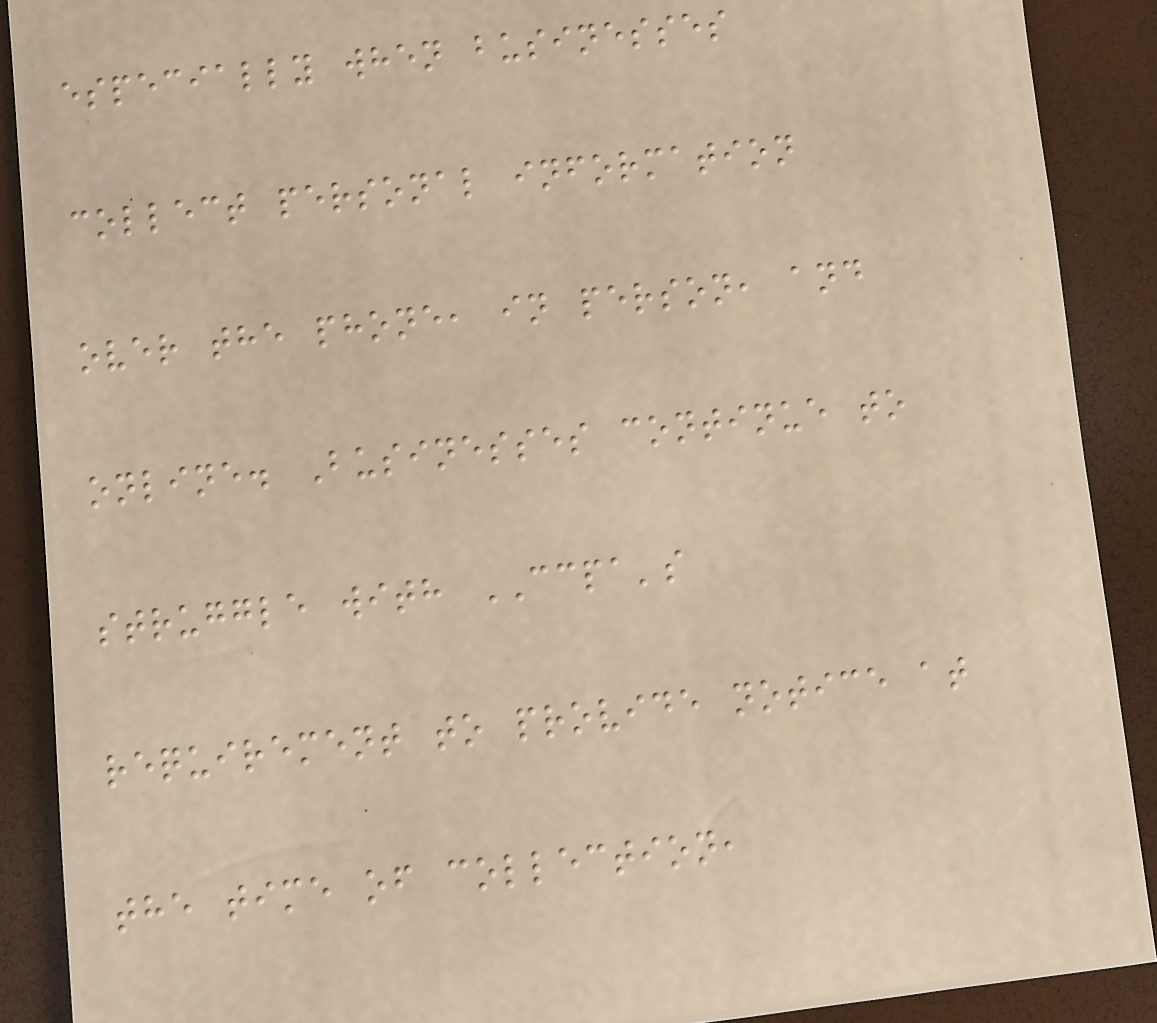especially when businesses
collect personal information
over the phone, in person, and
online. Businesses continue to
struggle with CCPA's
requirement to provide notice at
the time of collection,
